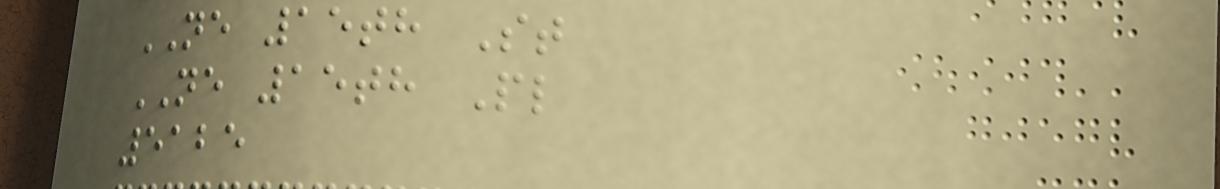NE 15th St
NE 15th Pl
5125
